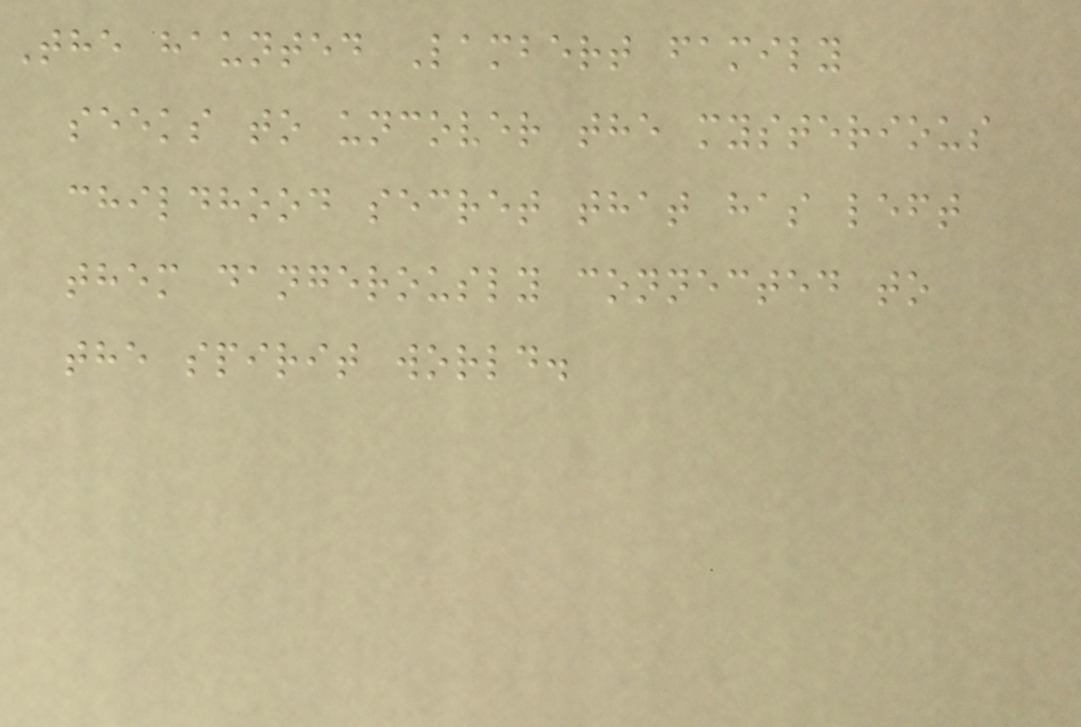The haunted Lambert family
seeks to uncover the mysterious
childhood secret that has left
them dangerously connected to
the spirit world.
